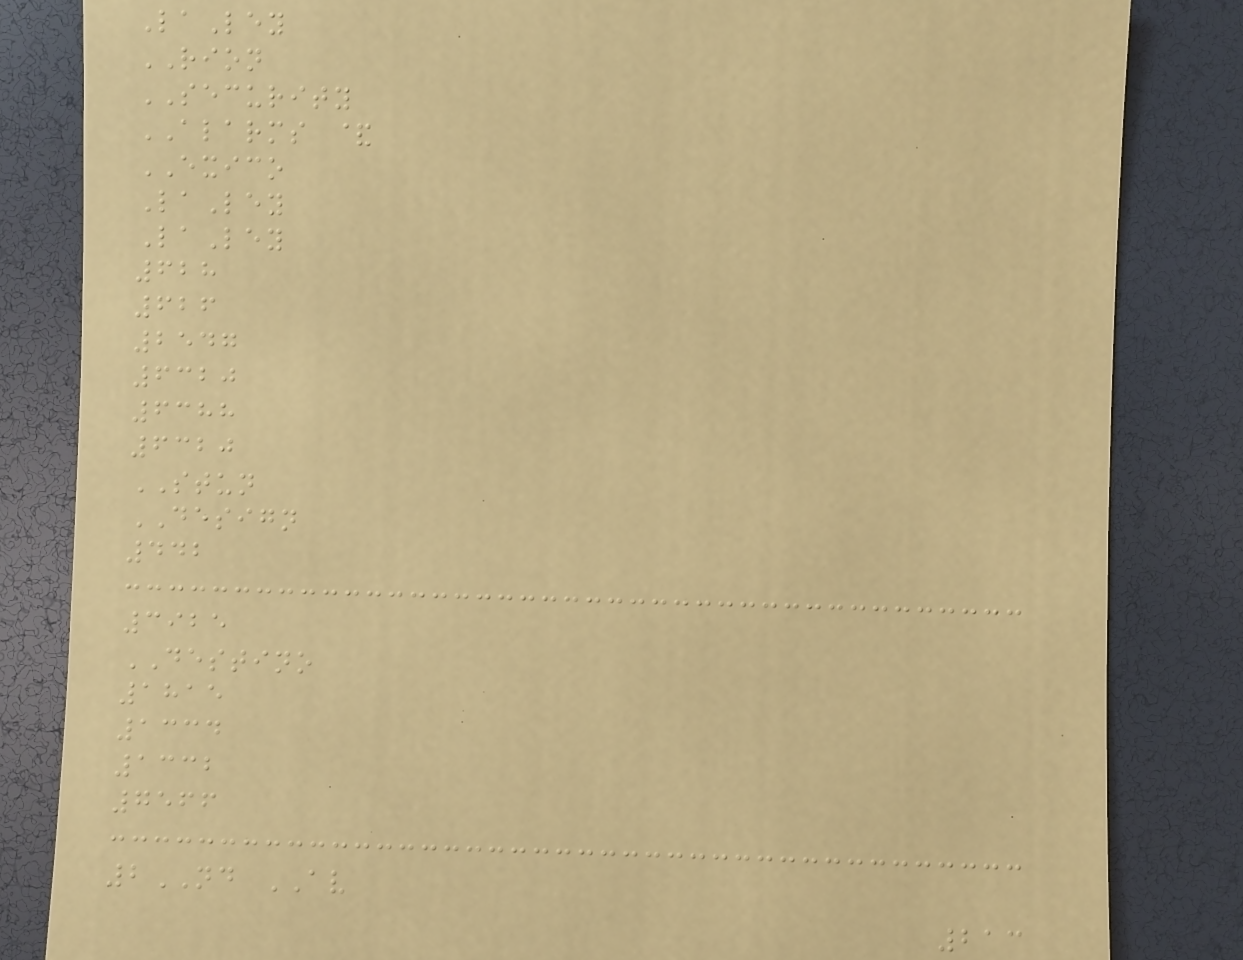LaLey
RION
SECURITY
ALARMS &
EXICO
LaLey
LaLey
628
626
2547
6320
6388
6320
STUN
DESIGN
442
3925
DESTINO
1815
1334
1332
7566
2ND AV
213
